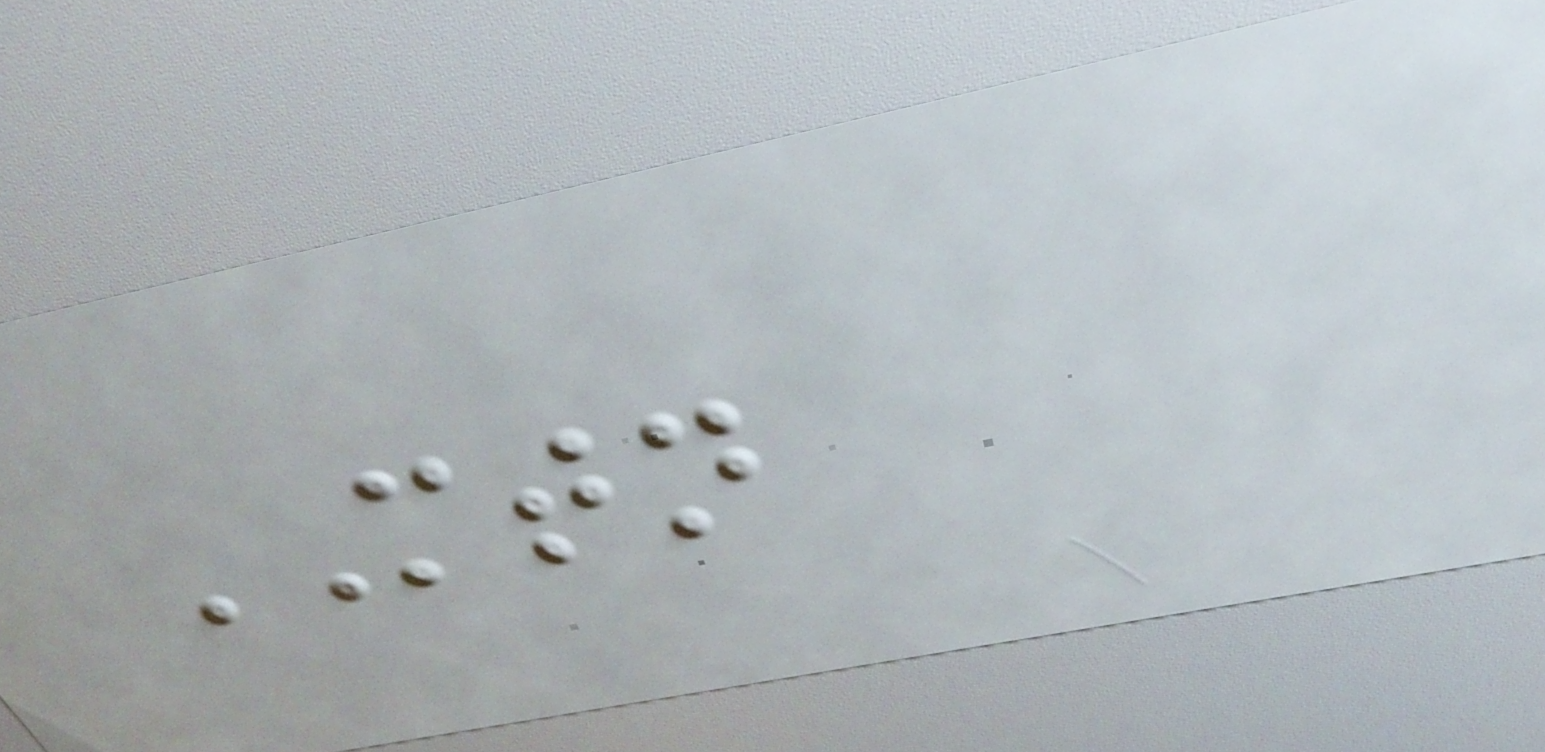MTN
